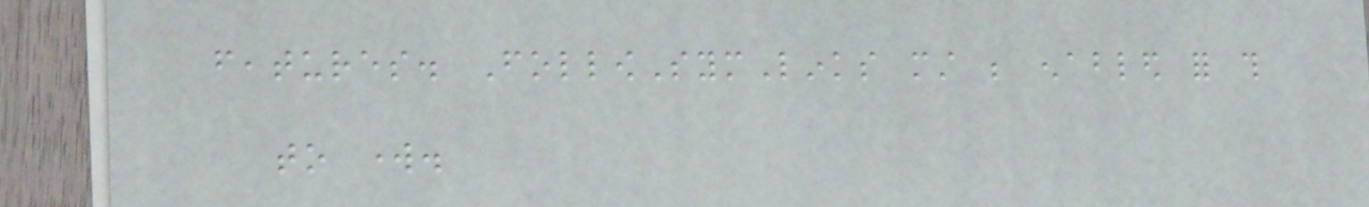features. FollowSymLinks must be enabled for this
to work.
